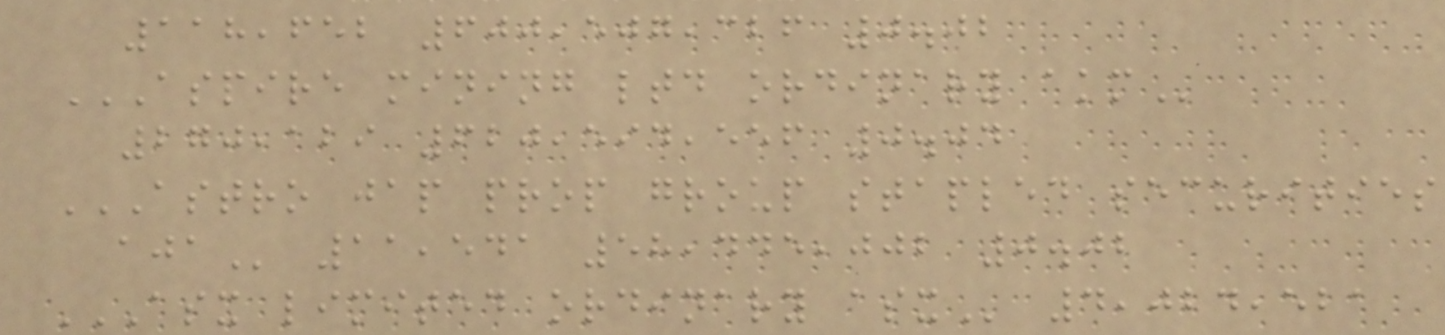118,652 600,507,326 0.02
ASPIRE MINING LTD ORDINARY AKM
270,129 620,594,556 0.04
ASTRO JAP PROP GROUP STAPLED SECURITIES
AJA 11,541 58,445,002 0.02
ASX LIMITED ORDINARY ASX 4,024,521
